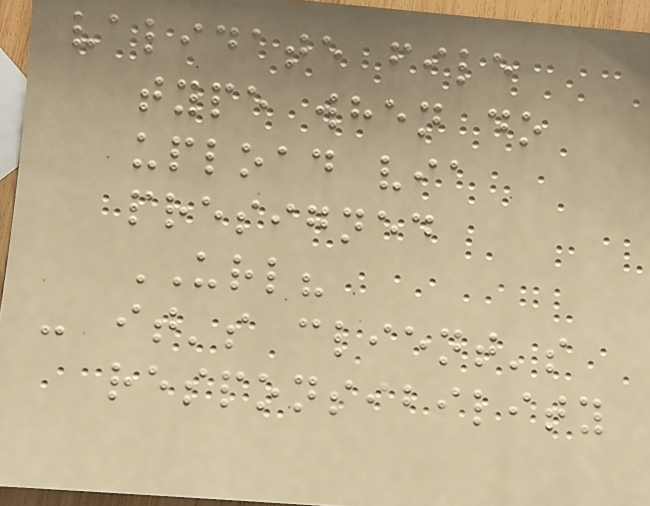validate file
type when do
upload via
presigned
URL?
- it's client's
responsibility
